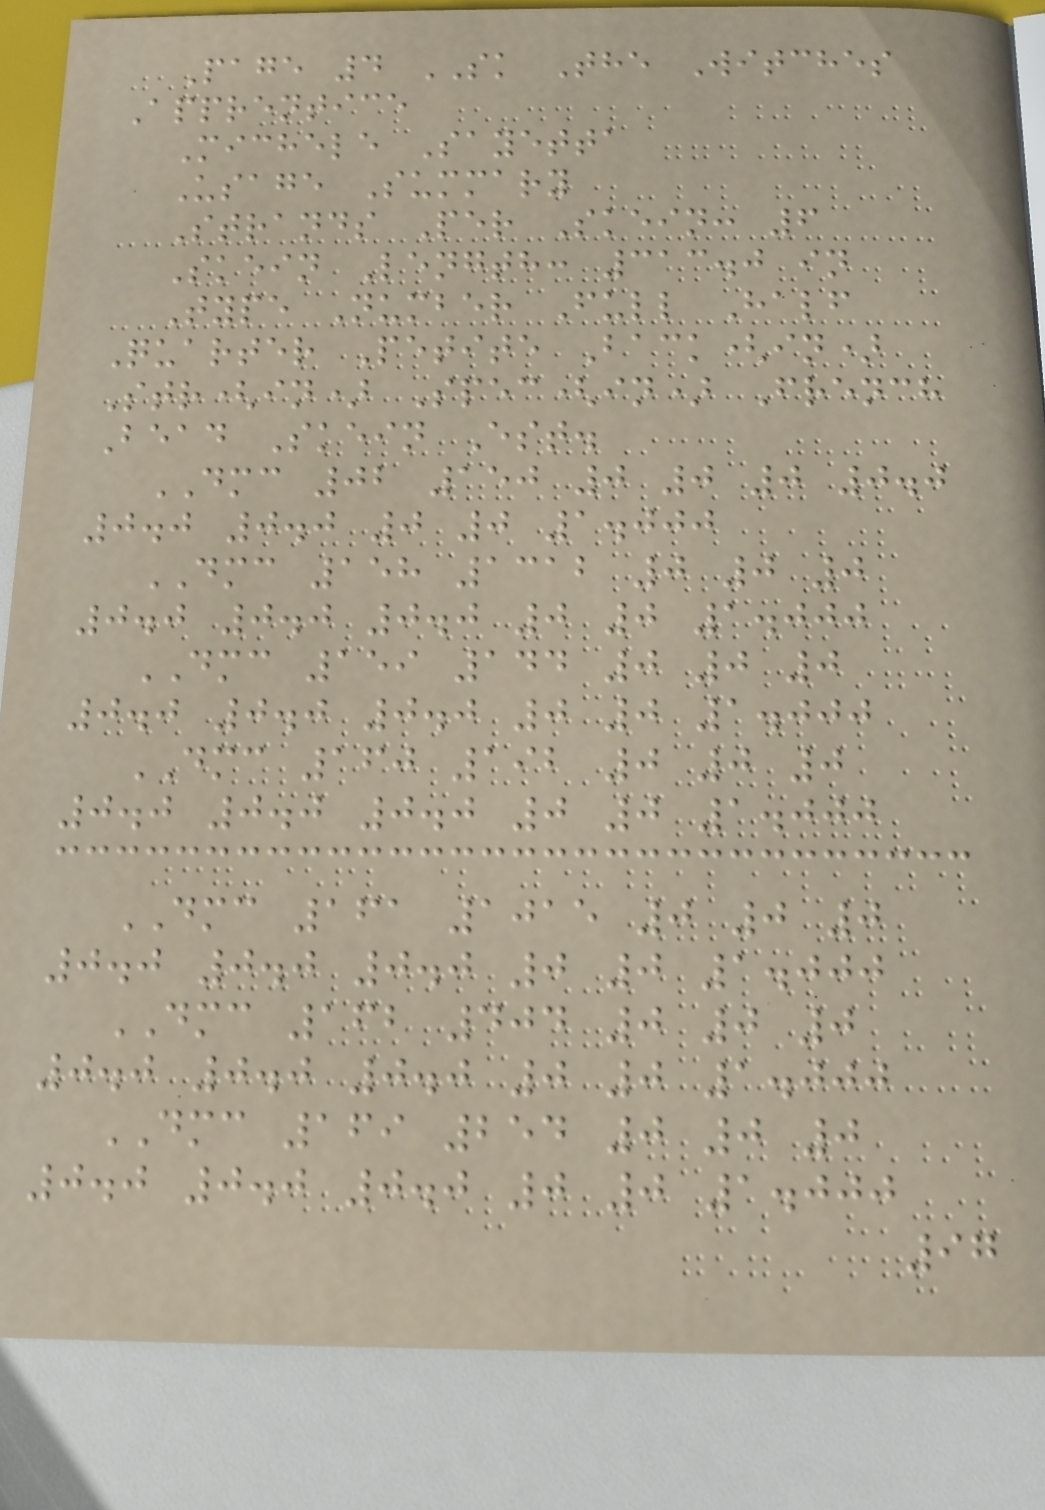Page 4 SK The Witches
Apprentice
Michele Sayetta
Usage Summary
Strands Per Skein: 6
Skein Length: 313.0 in
Type Number Full Half
Quarter Petite Back(in)
Str(in) Spec(in) French
Bead Skein Est.
DMC 02 150 0 0 0 0.0
0.0 0.0 0 0 1.000
DMC 158 1312 0 0 0
0.0 0.0 0.0 0 0 1.000
DMC 159 144 0 0 0
0.0 0.0 0.0 0 0 1.000
DMC 160 192 0 0 0
0.0 0.0 0.0 0 0 1.000
DMC 161 1015 0 0 0
0.0 0.0 0.0 0 0 1.000
DMC 162 404 0 0 0
0.0 0.0 0.0 0 0 1.000
DMC 169 254 0 0 0
0.0 0.0 0.0 0 0 1.000
97
